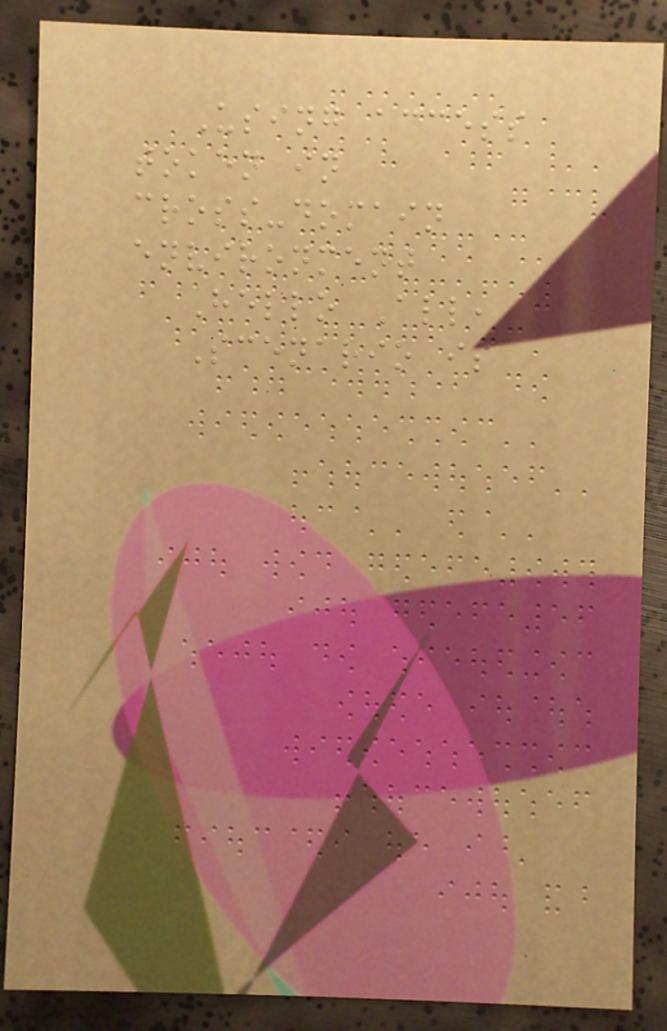Using access
token in
cross-domain
environment
Hello All,
Scenario is
